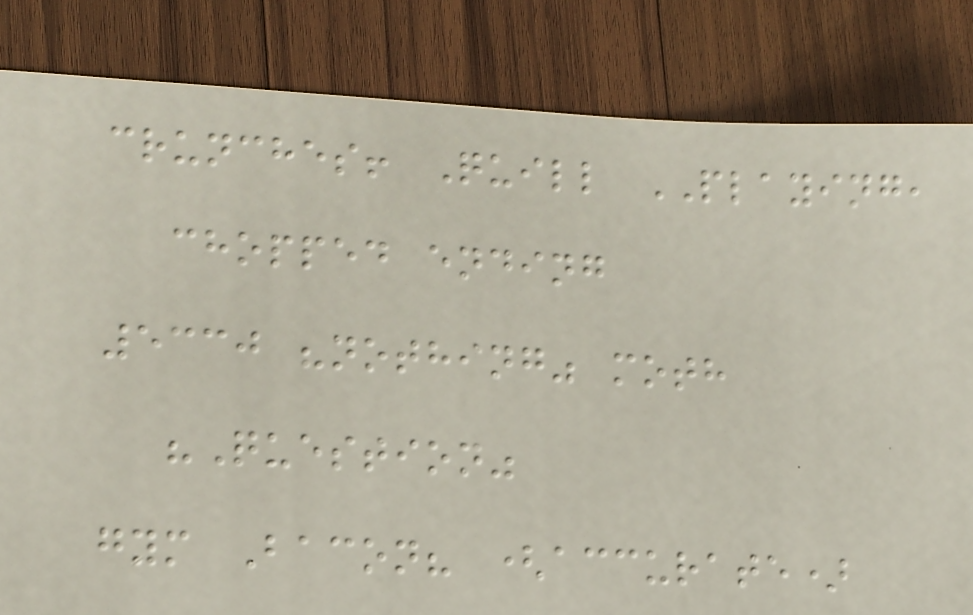crunches! Quill PLAYING,
chopped ending
5330 "nothing" moth
"Question"
gym Bacon? (accurate)
